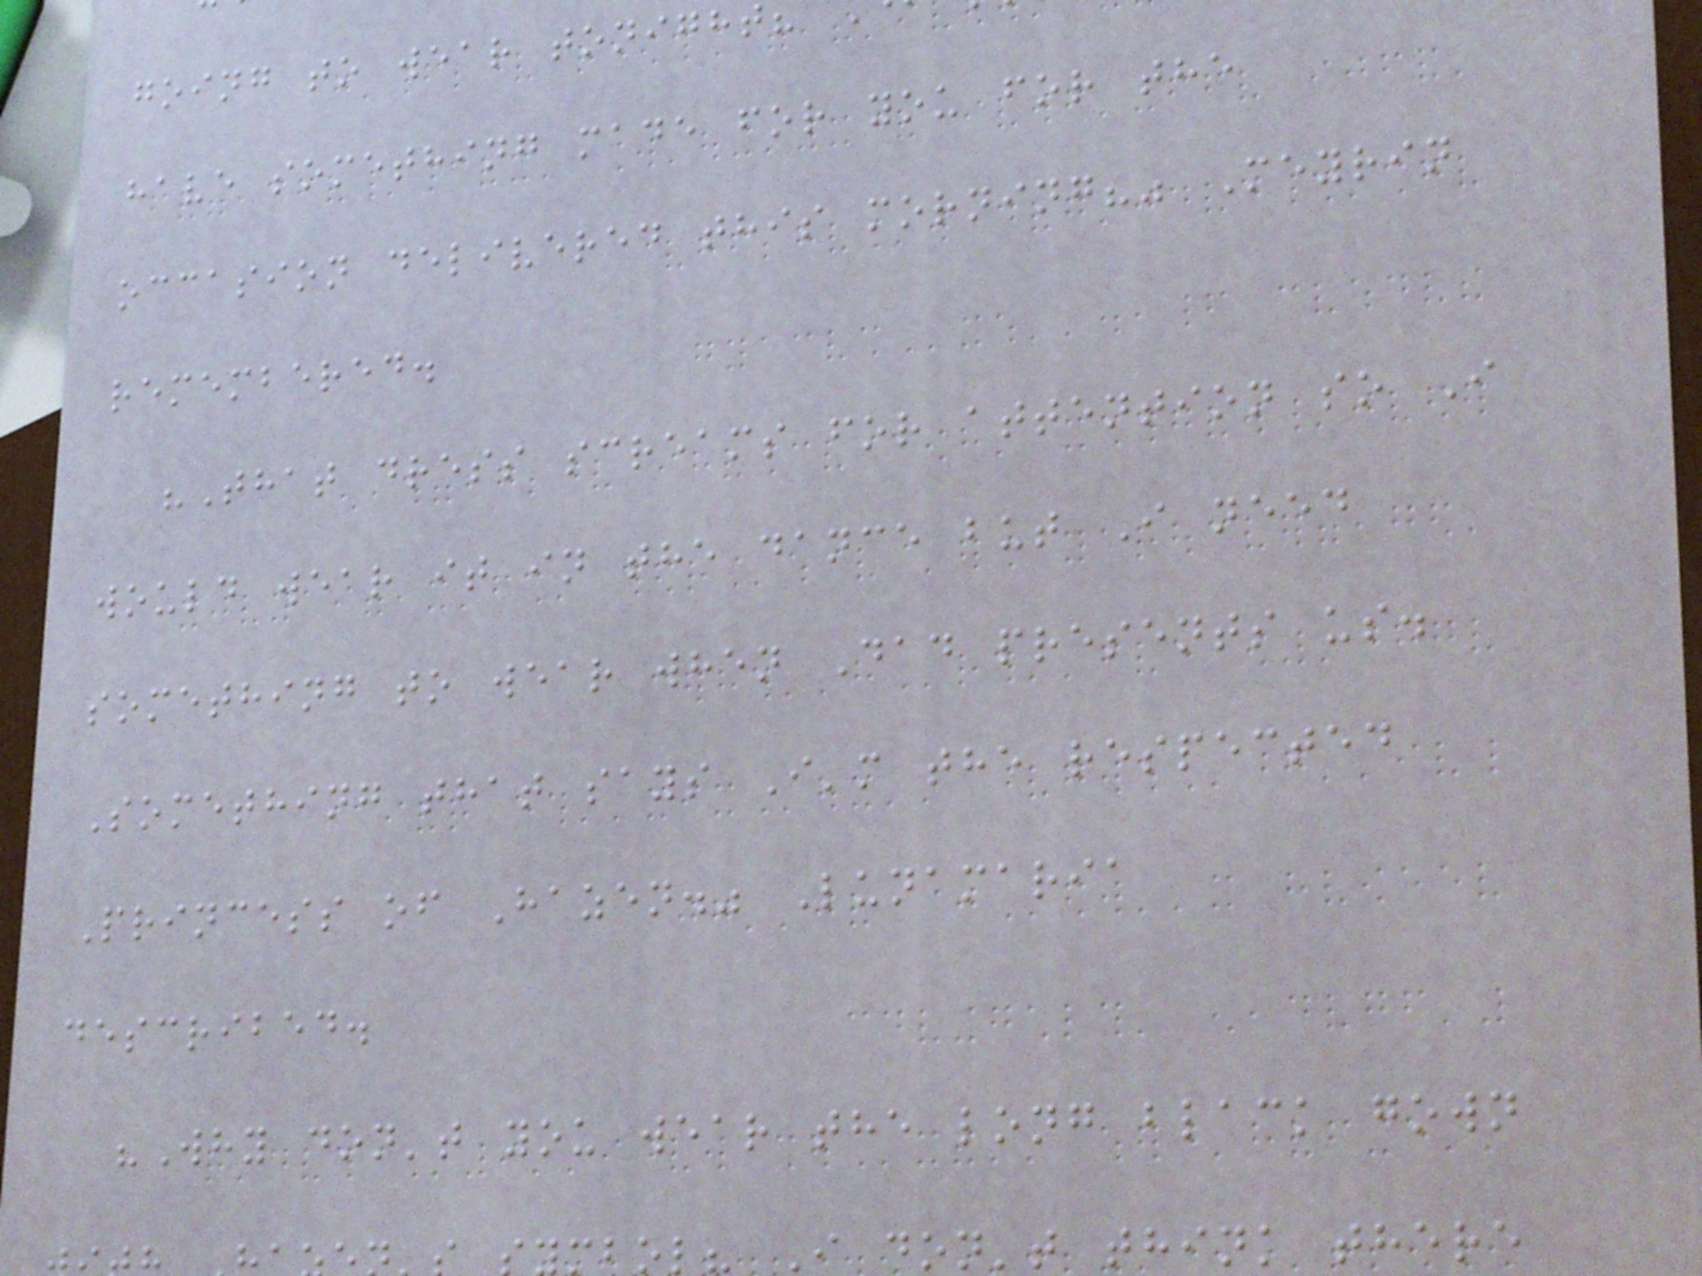going to wear tonight
have something made for you for the
occasion delivered this morning?" Meyrin
remembered.
"That dress screams for attention so I
would wear it in the dance but I need
something to wear when Dad presents us.
Something that says I'm the respected
Princess of Hazen." Lunamaria
described.
"Why don't you wear the long black gown
bol? I don't think there
